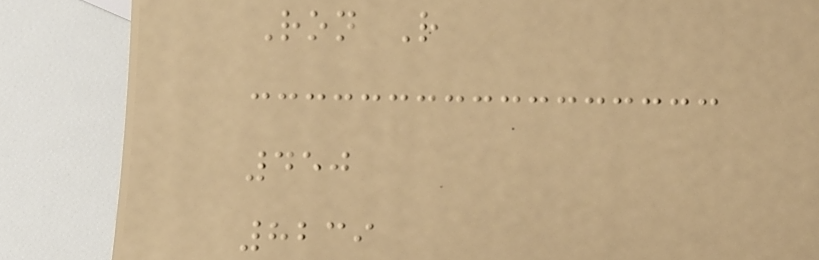Ron R
450
8239
